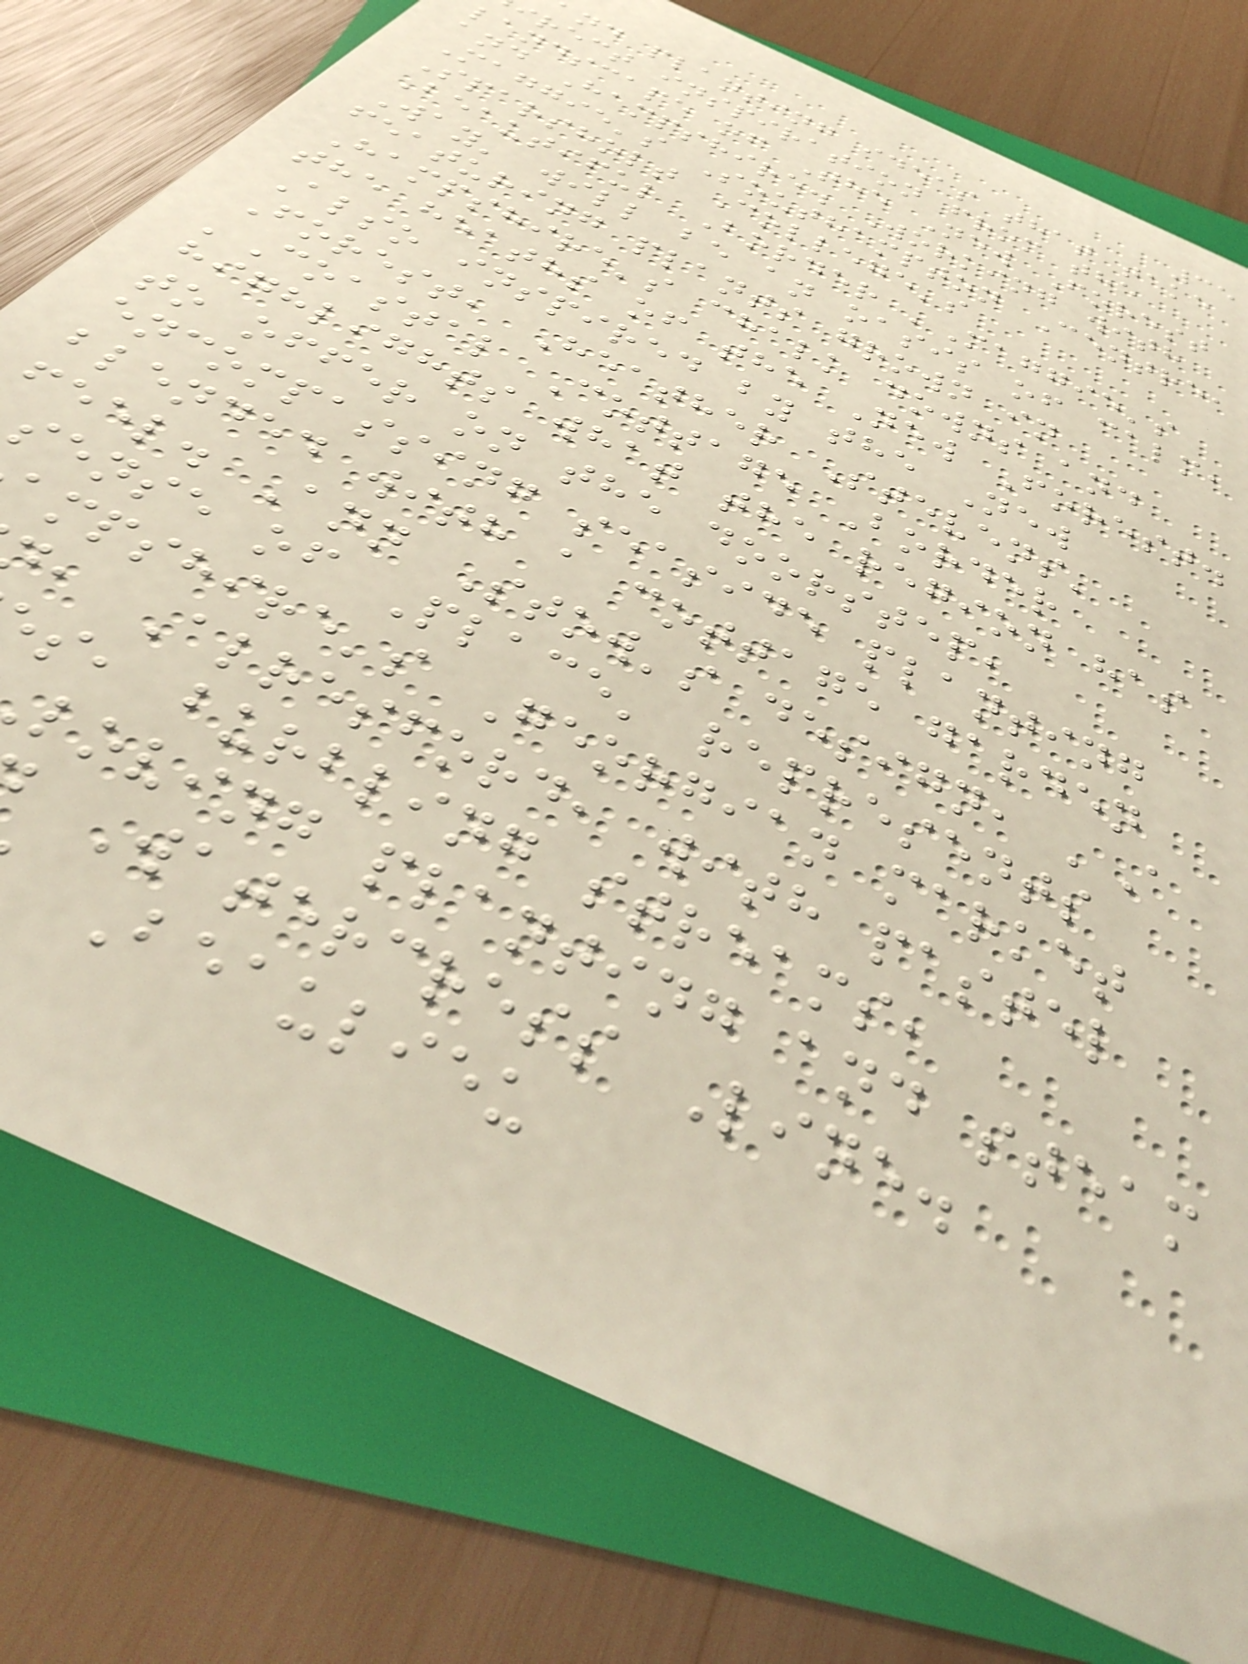35
nd planting ideas that take
irect inspiration from the
landscape of The New Forest
and Hampshire. Working with
Maggie's Southampton Centre,
Sparsholt College's
Beautiful Border 'Maggie's
Way' will be an oasis of calm,
featuring plants grown in
Hampshire's chalk downs and
the heaths of the New Forest.
Also inspired by the New
Forest, Heather Stevens'
'Coastal Cottage Border
highlights what the region has
to offer on the doorstep,
encompassing seaside planting
blended with a cottage garden
feel. Ann Stow's design, 'A
sense of Place' represents
ampshire's Georgian market
, Alresford, with pastel
s, burbling streams,
loving planting and steam
Watercress Line.
Beaulieu
